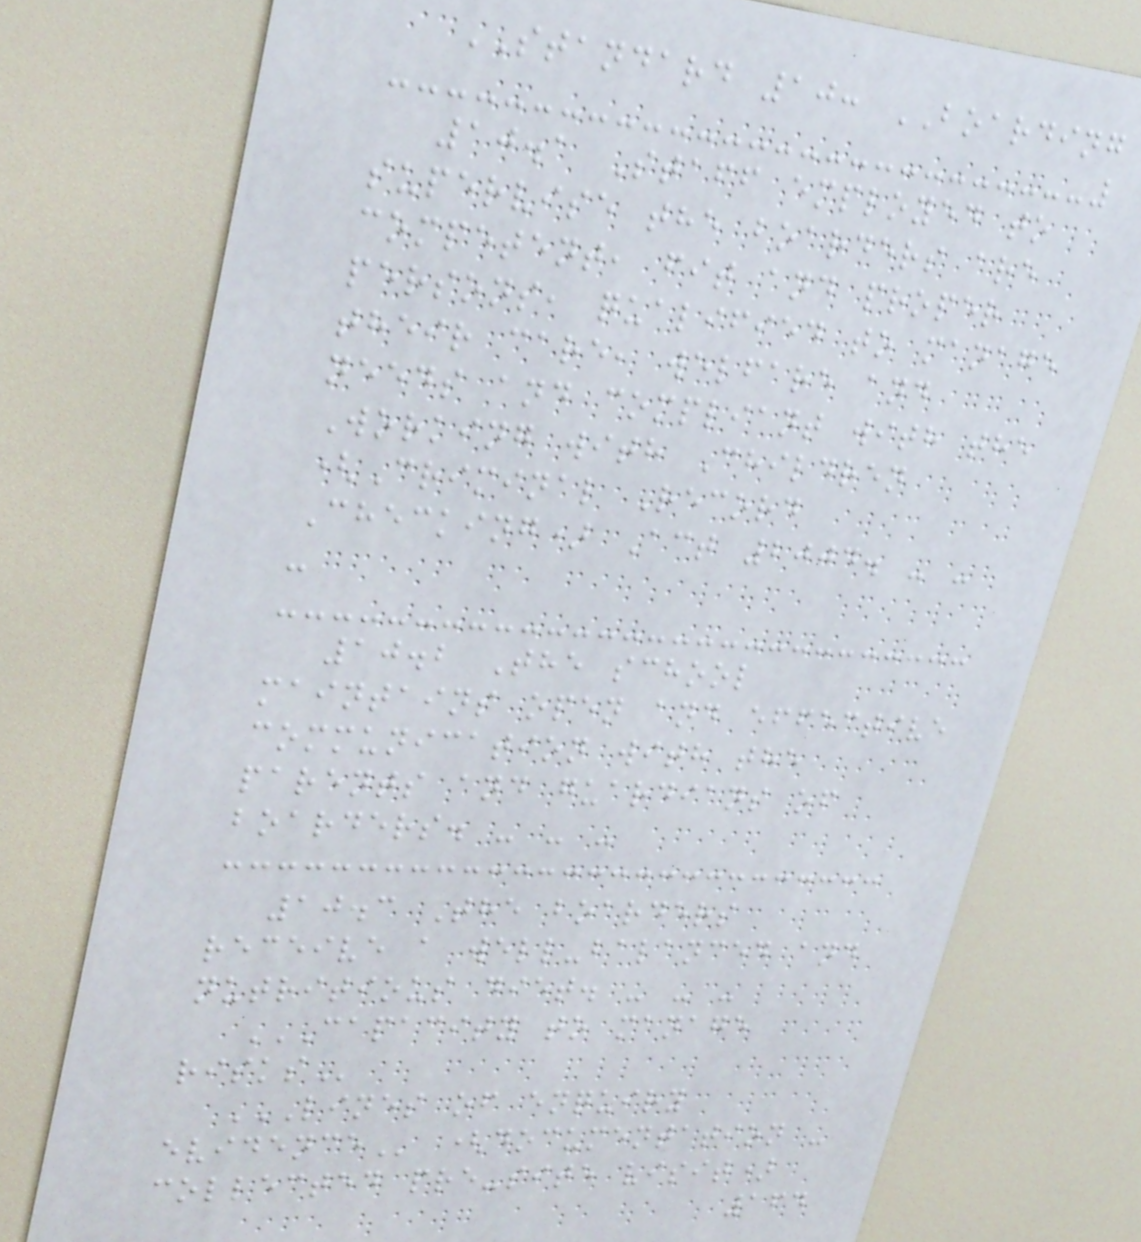STANDARD 10: BOARDING
10.1 Staff employed to
supervise the boarders are
competent, fit and proper
persons, qualified to manage
their care, welfare and
needs and compliant with the
Working with Children
(Criminal Record
Checking) Act 2004. - -
-
10.2 The school
maintains open and effective
communication with the
parents and guardians of
boarders. - - -
10.3 The boarders
receive a well-balanced and
nutritious diet. - - -
CAPACITY TO MANAGE
RISKS
LINES OF ENQUIRY
EVIDENCE (documentation -
collected pre-site visit)
164
